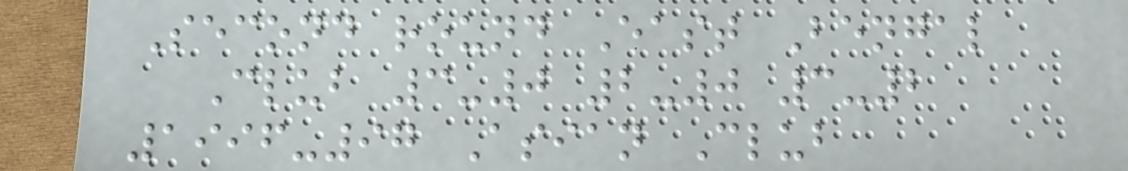Second round East Bengal
Club 3-0 2-0 3-2
1996-97 Asian Club
